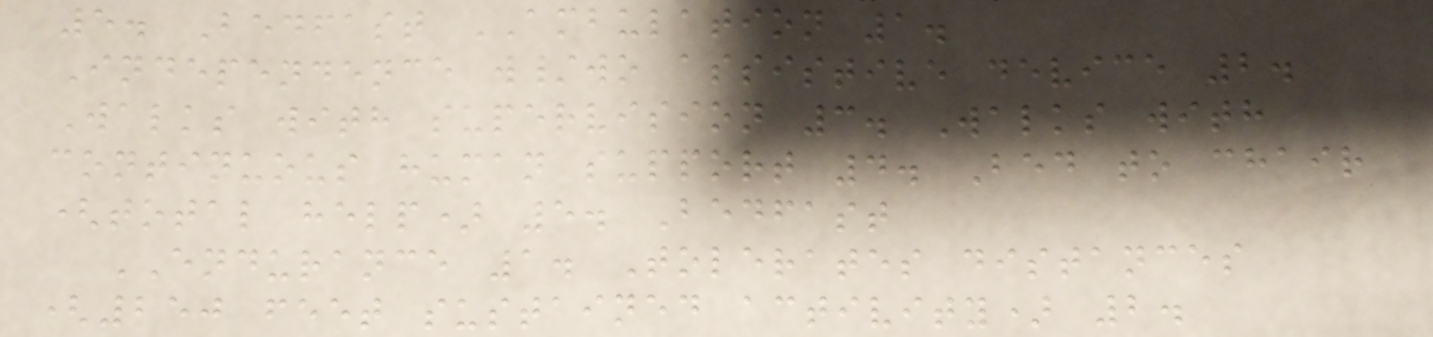5. Bedfast AMBULATION 1.
Independence w/wo assistive device 2.
Walks with supervision 3. Walks with
continuous human support 4. Bed to chair
(total help) 5. Bedfast
ENDURANCE 1. Tolerates distances
(250 feet sustained activity) 2.
